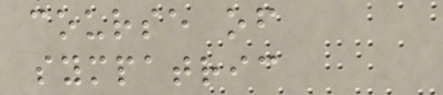course of
sympatric
